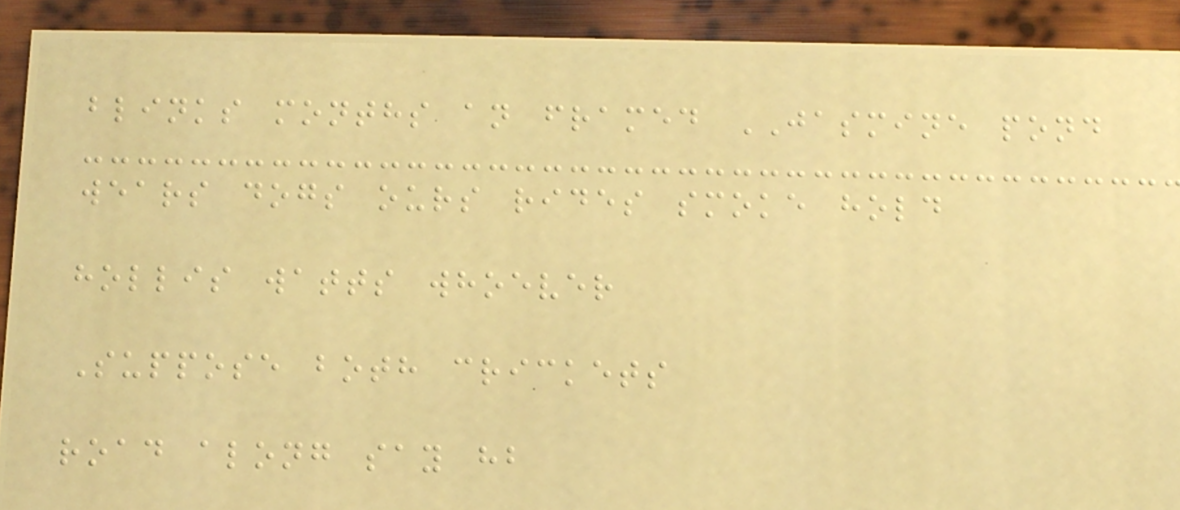blinks months an framed JASMINE pond
wears dogs ours rides smoke hold
hollis watts whoever
Suppose both crickets
road along say hb
